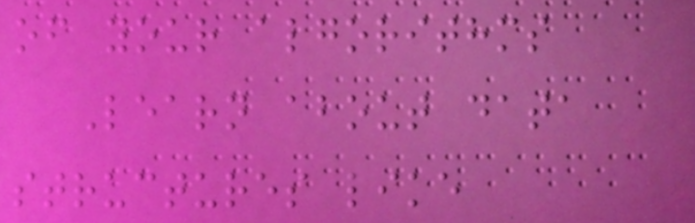of your algorithms
Learn about data
structures like
